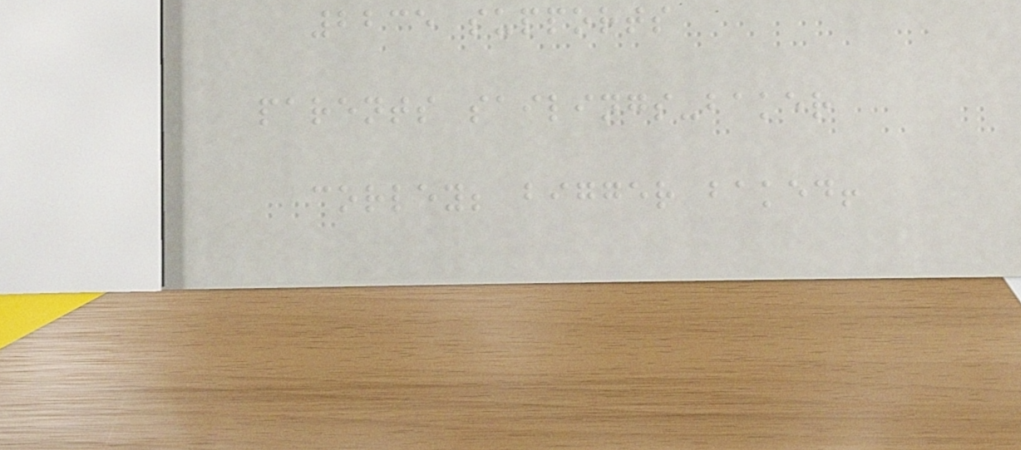2235 supports
parents sailings-baker
corley; bigger baked!
